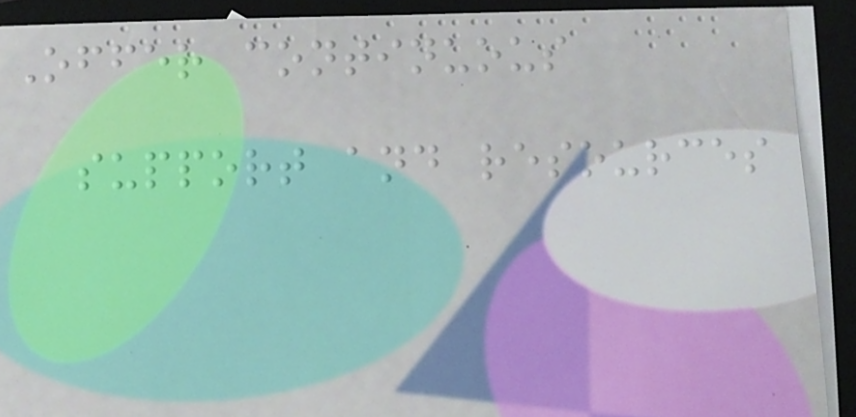Offer continuous
support and resources
